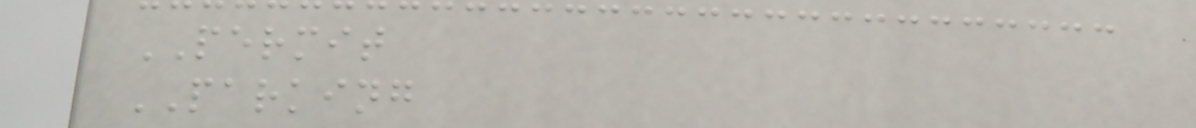PERMIT
PARKING
